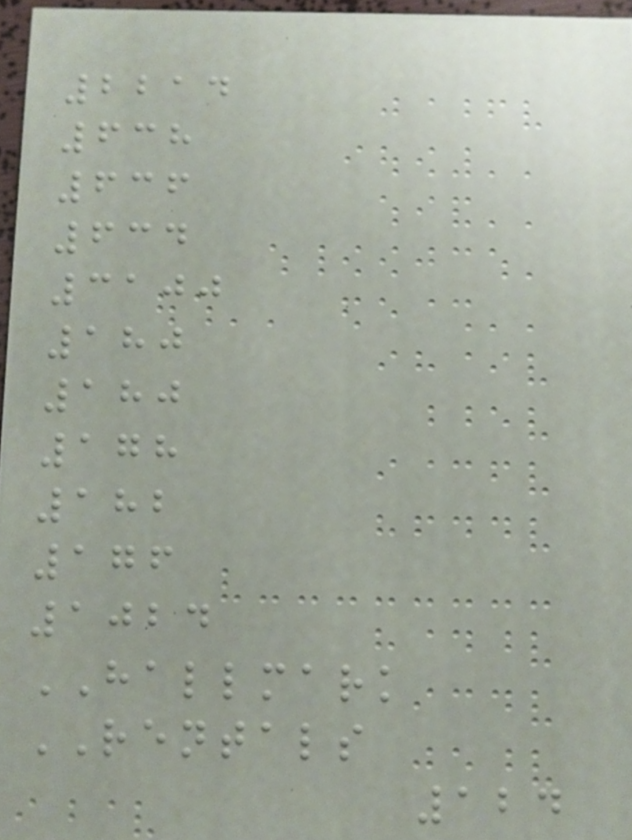2214
638
636
634
3100
180
180
178
182
176
1024
HALLMARK
RENTALS
124
